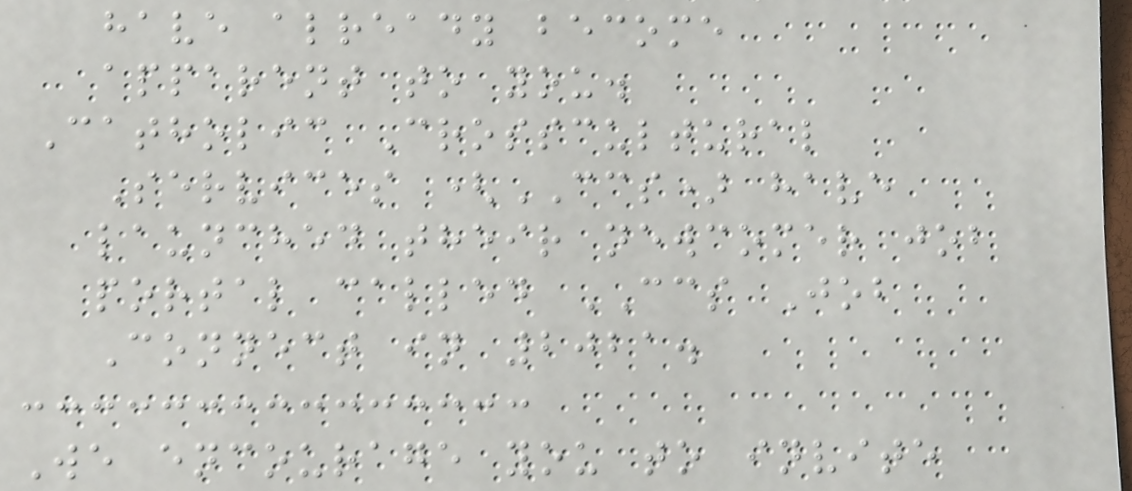have already become
apparent to you.
Catholic Crosscultural
Services (CCS) have
launched their newcomer job
portal called CCS Job
Connect in 2021.
We encourage you to invite
